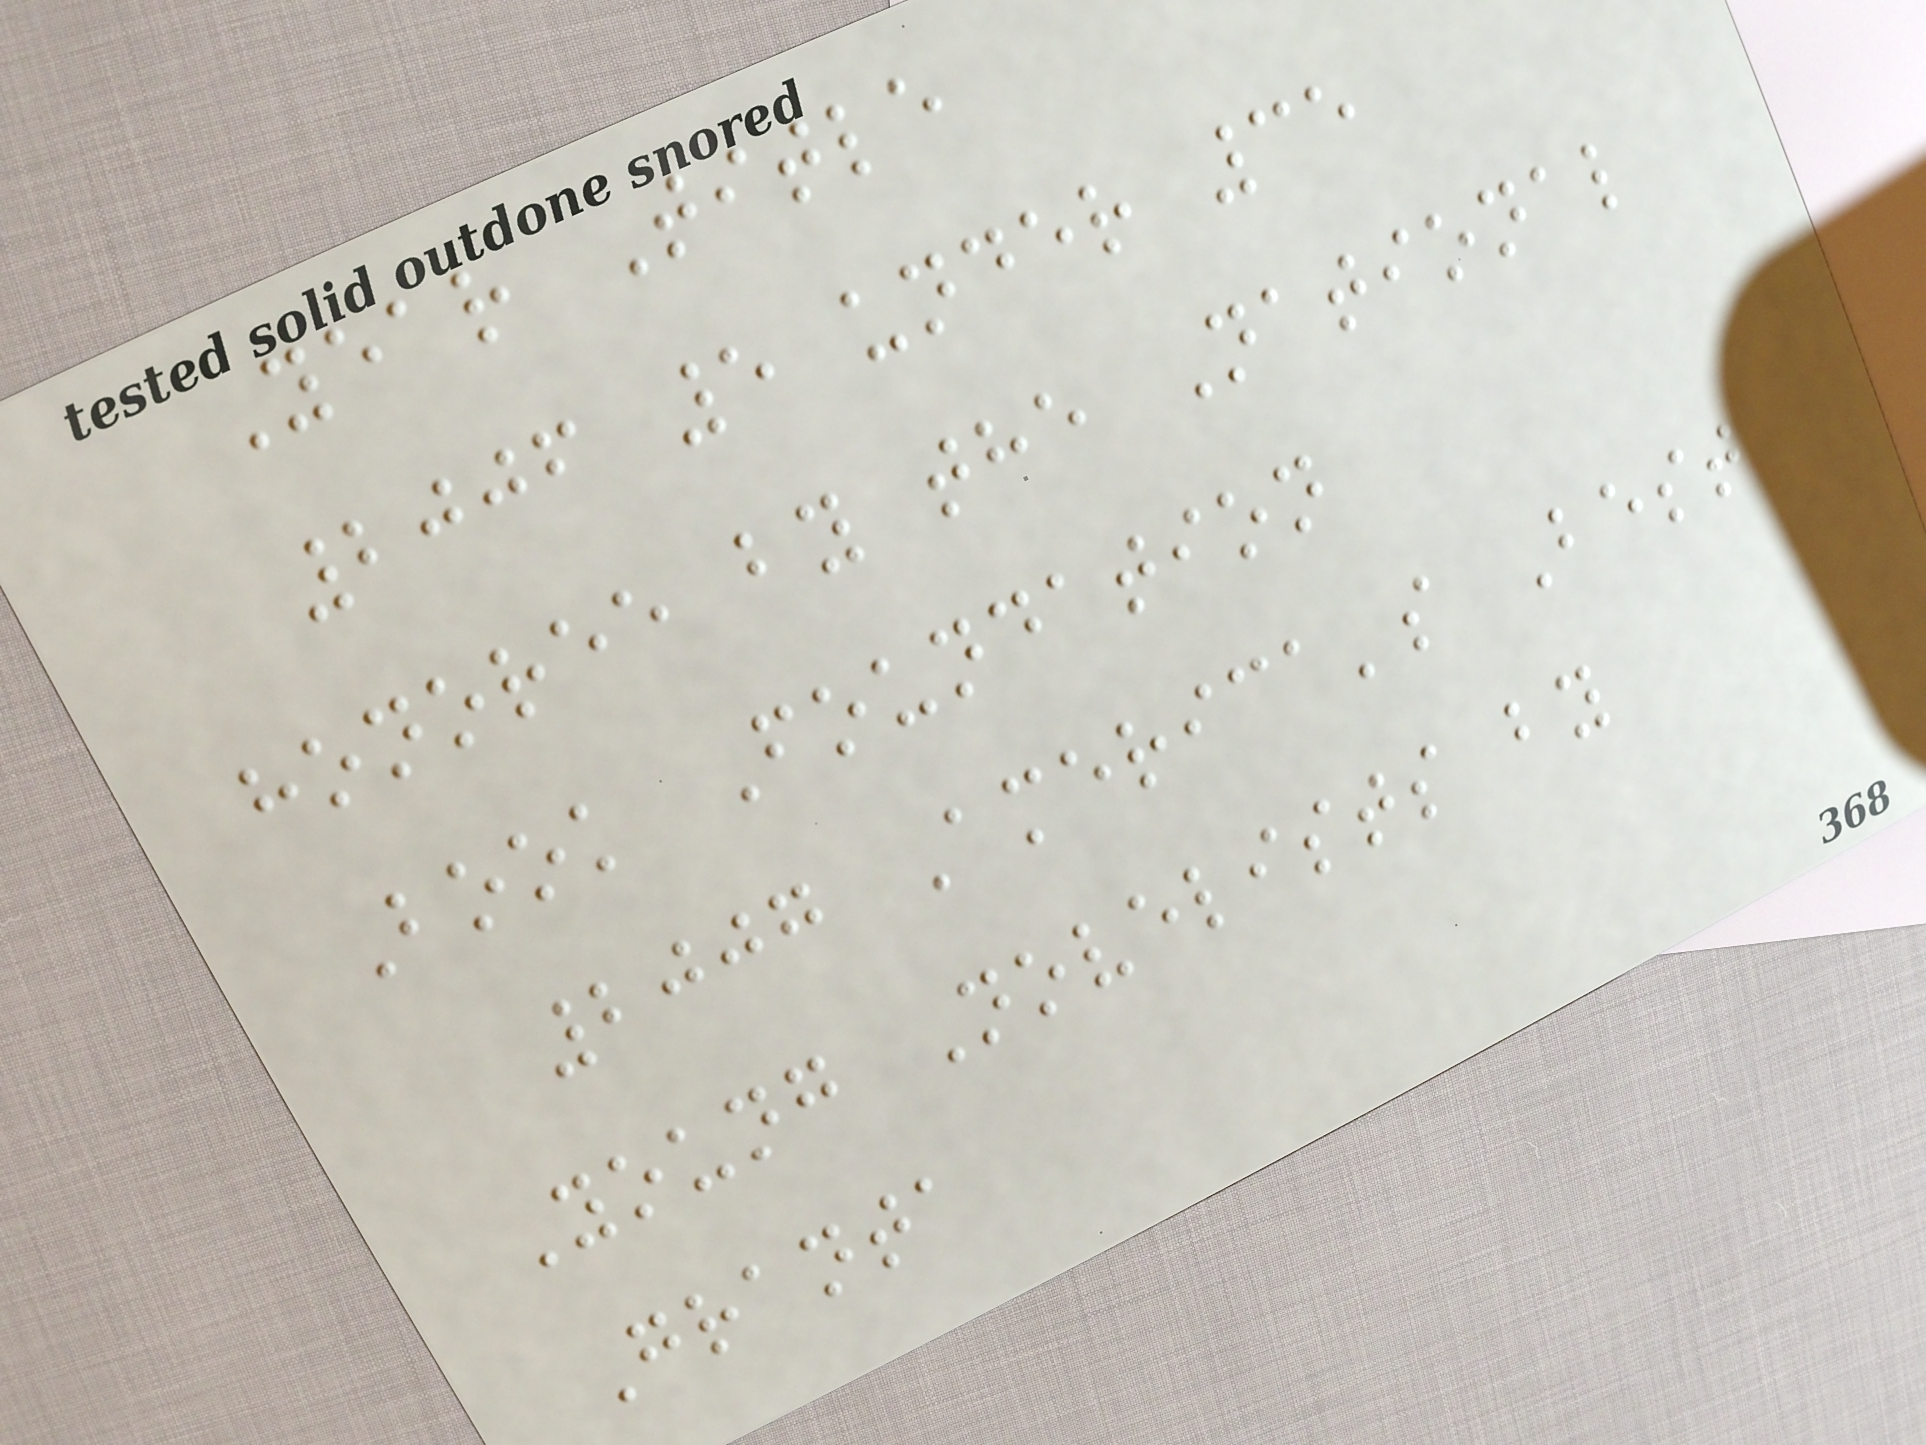Year Title
2006 5 under 35
honoree by the National
Book Foundation
2007 America's Best
Young Novelists by
Granta
